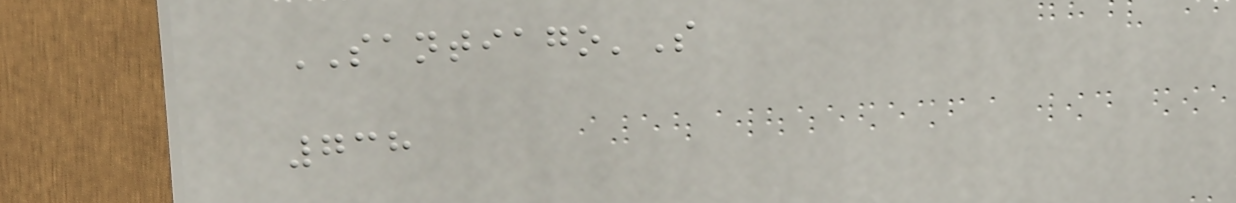SANTIAGO'S
738
